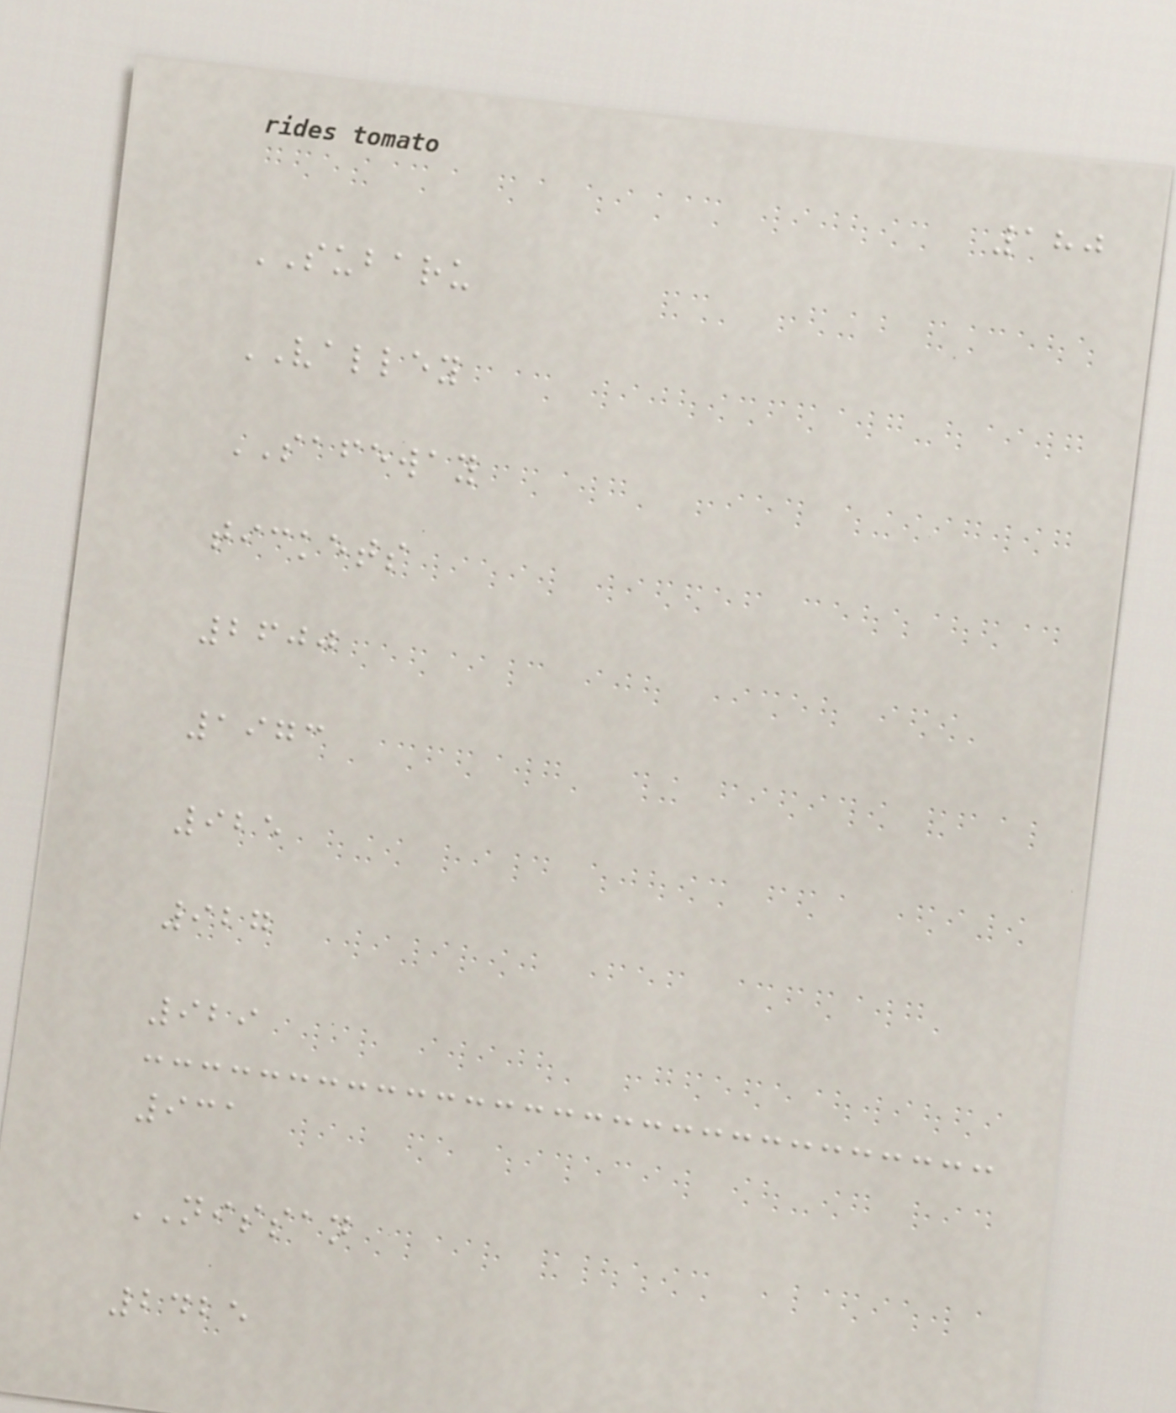180
SUBARU
VALLEY
SAFEWAY
tickets
2600
1973
925
927
929
931
NISSAN
2425
